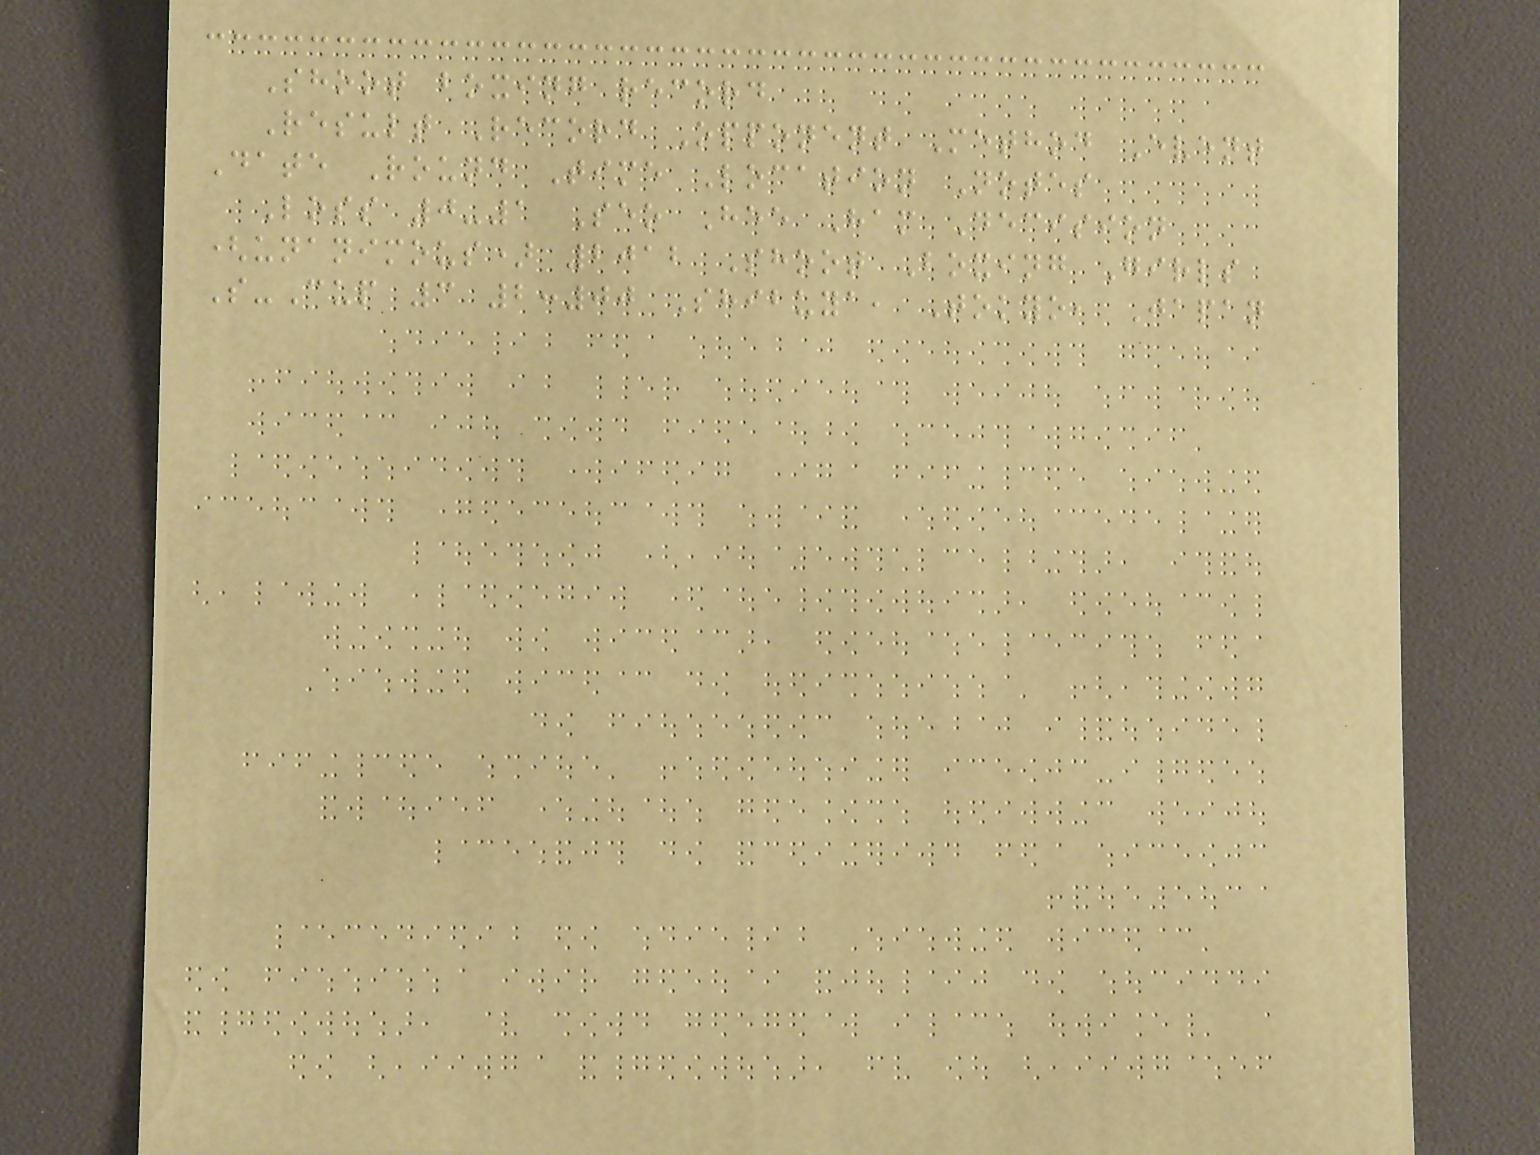Shoot boxing record
Result Record Opponent Method Event
Date Round Time Location Notes
Loss 0-1 Seo Hee Ham Decision
(unanimous) 2012 Shoot Boxing Girls
S-Cup 3 2:00 Shibuya, Tokyo, Japan
